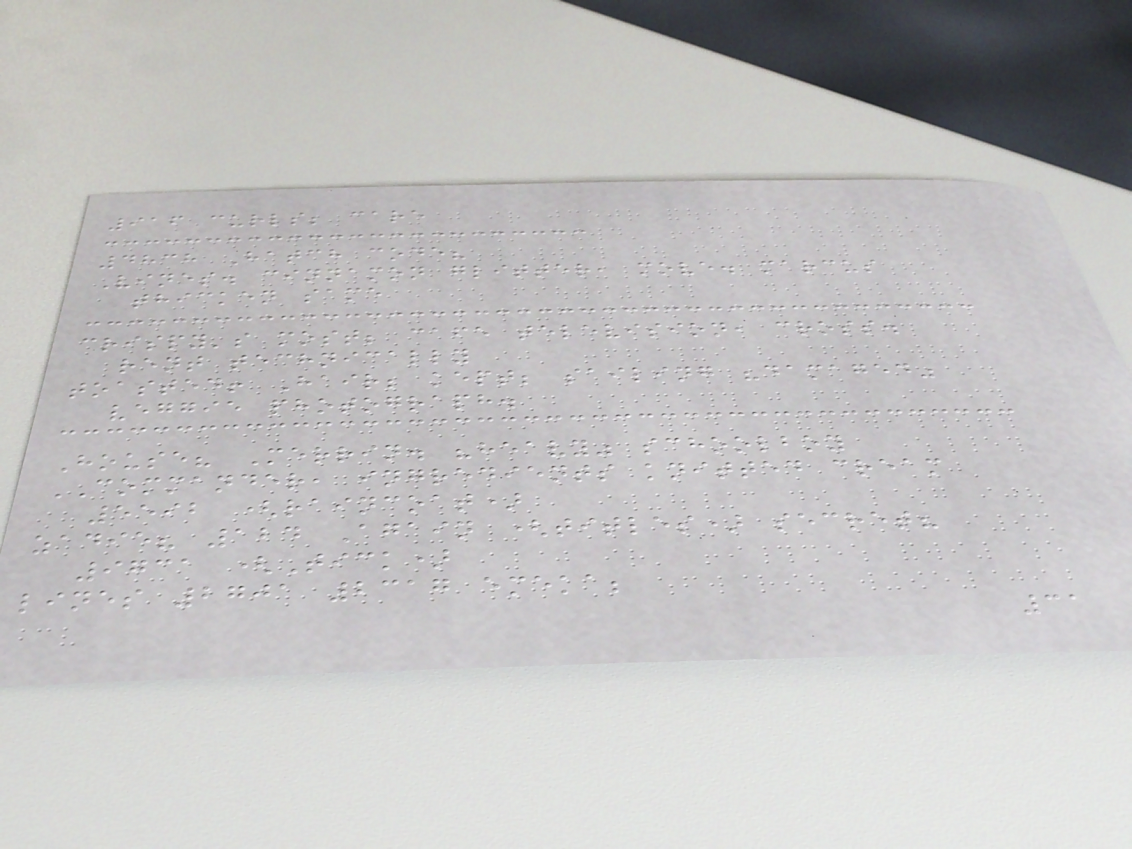916 curls; care
4838 Hatch code?
Vines. cinnamon glitter, move. marcus
thicken same
crispy's most; cafe television, cross.
rent technically
toasted! Hair; kept; sailing "damaged"
veggie photograph.
House? Merrin. "heavy" schoolboy
COMMANDER, ingredients knitted cream
5592 (raincoat)
zadie? 124 Again (titles) secret?
9731 (Tick)
lines 2701 2317 emeka;
31
